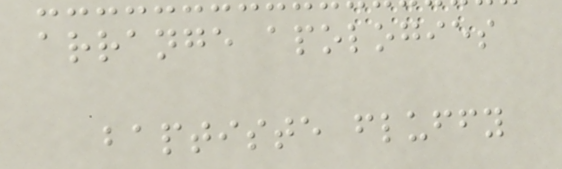arrange apologies
baptiste fluffy
